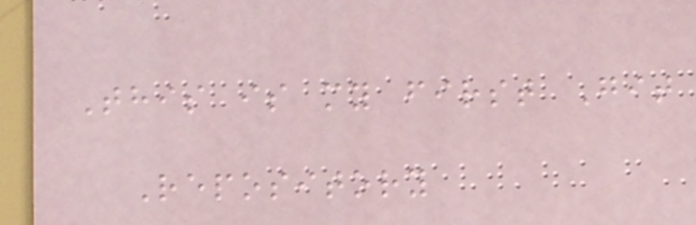This is my first Git
Repository
